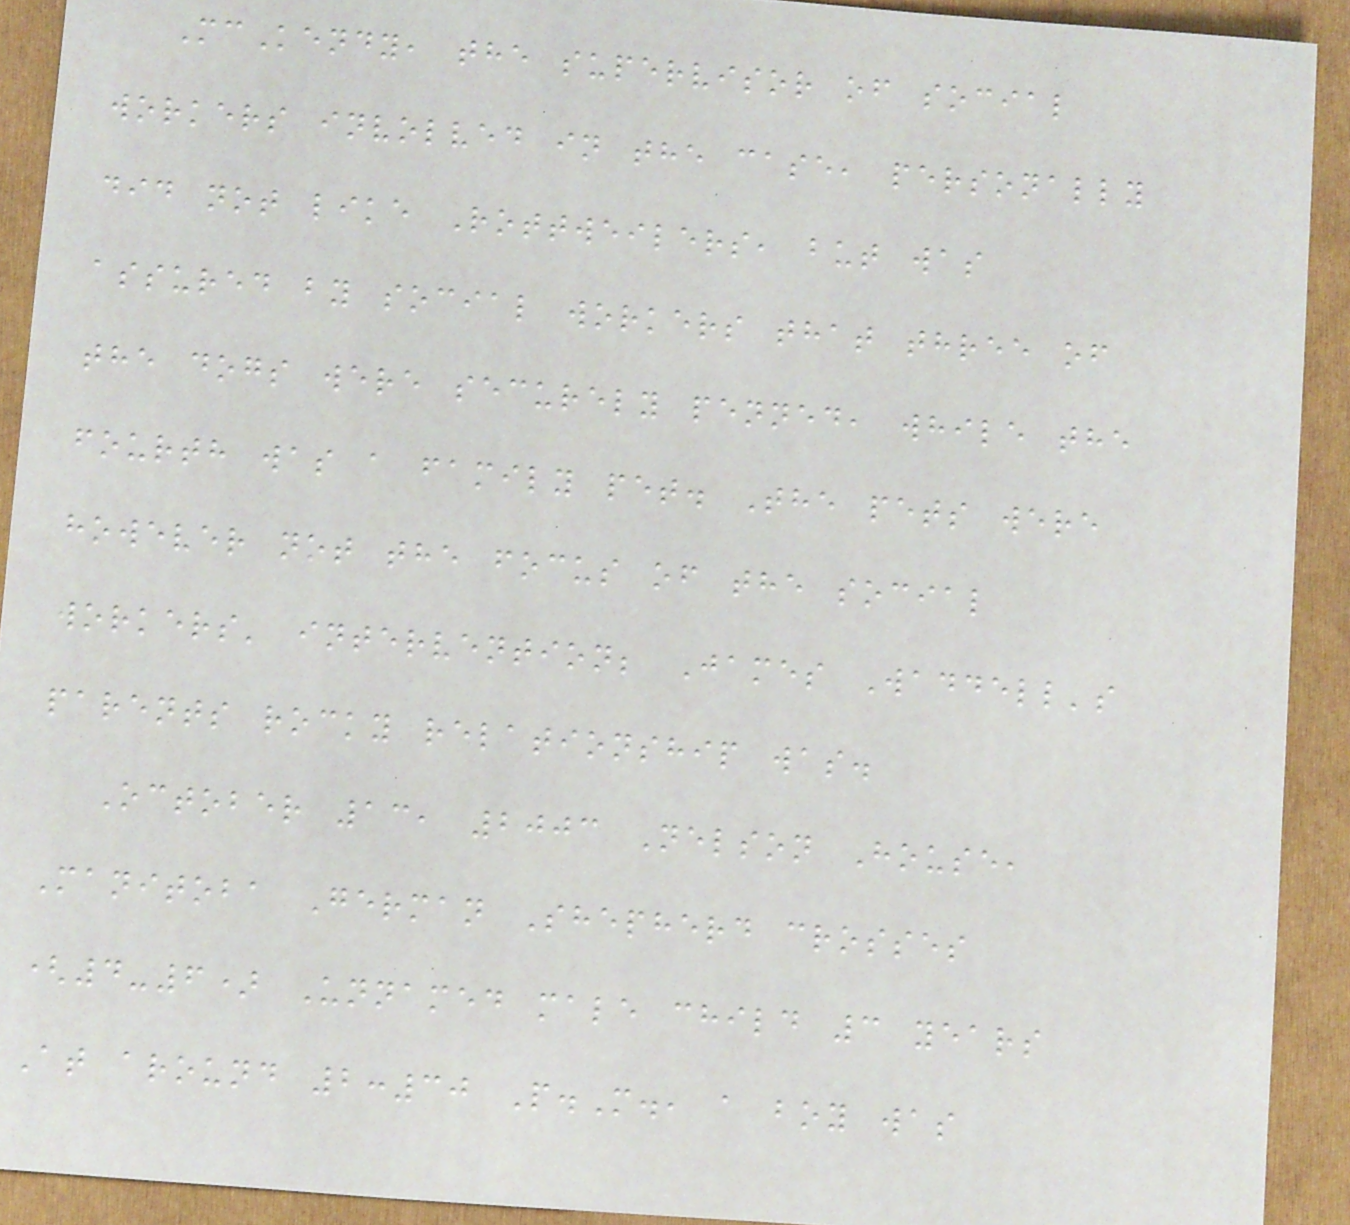McKendy, the supervisor of social
workers involved in the case, personally
did not like Rottweilers, but was
assured by social workers that three of
the dogs were securely penned, while the
fourth was a family pet. The pets were
however not the focus of the social
workers' intervention; James Waddell's
parents rocky relationship was.
October 13, 2003 Nelson House,
Manitoba German Shepherd crosses
(4-6) Unnamed male child 3 years
At around 2:30 P.M., a boy was
